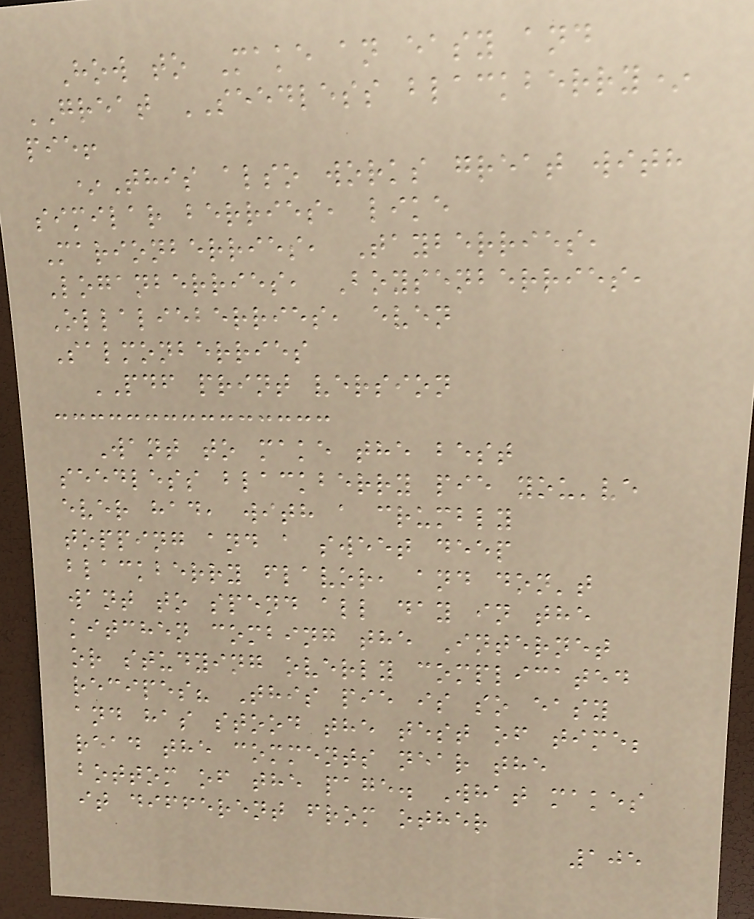How to Make an easy and
GREAT SEEDLESS blackberry*
pie!
*This also works great with
similar berries, like
Marionberries, Tayberries,
Loganberries, Boysenberries,
Ollalieberries, even
Salmonberries
PDF print version
Want to make the best
seedless blackberry pie you've
ever had, with a crumbly
topping and a sweet deep
blackberry flavor, and don't
want to spend all day in the
kitchen combing the Internet
or studying overly complicated
recipes? This pie is so easy
and has stood the test of time;
read the comments near the
bottom of the page. What makes
it different from other
105
